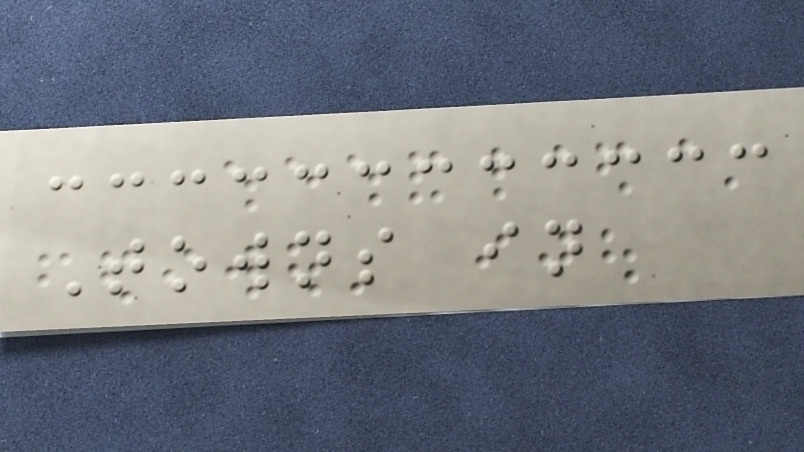Towns in
